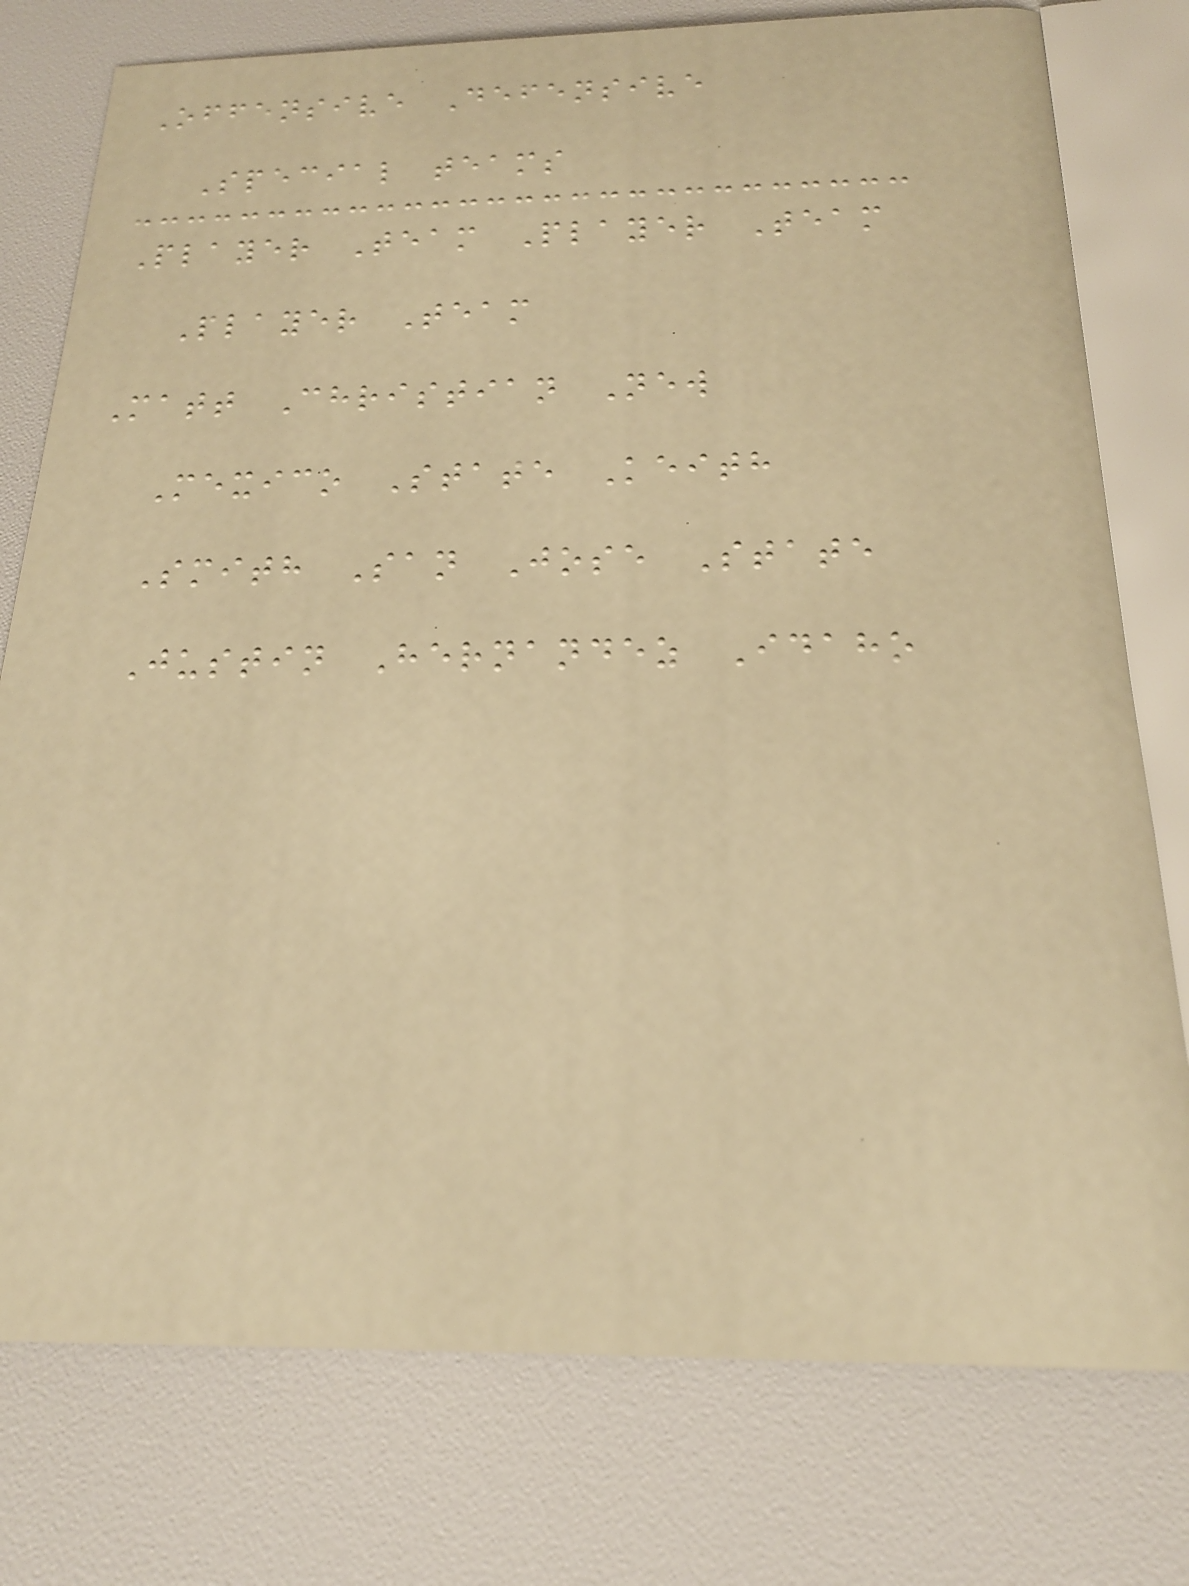Offensive Defensive
Special teams
Player Team Player Team
Player Team
Matt Christian New
Mexico State Keith
Smith San Jose State
Justin Hernandez Idaho
